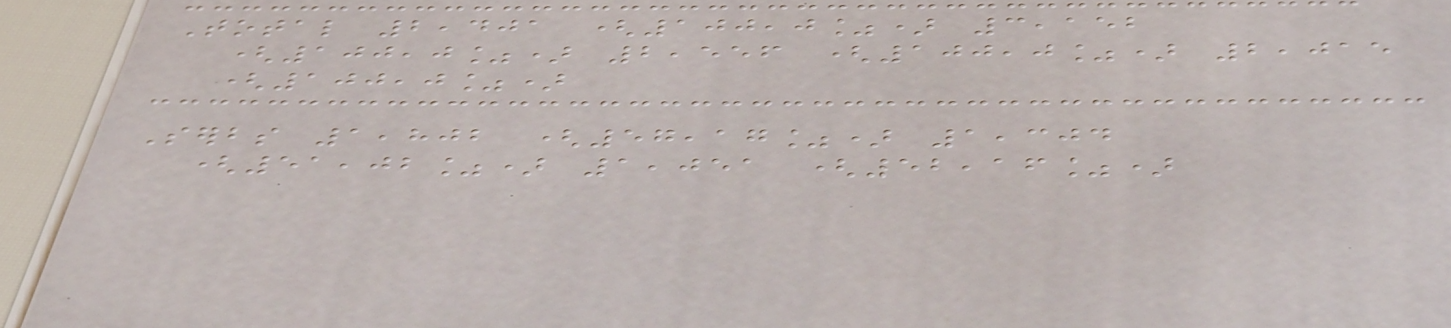Total 2,401 (100,0%) 3,152
(100,0%) 2,556 (100,0%) 2,015
(100,0%)
Serbs 1,802 (57,17%) 1,304
(51,02%) 1,051 (52,16%)
